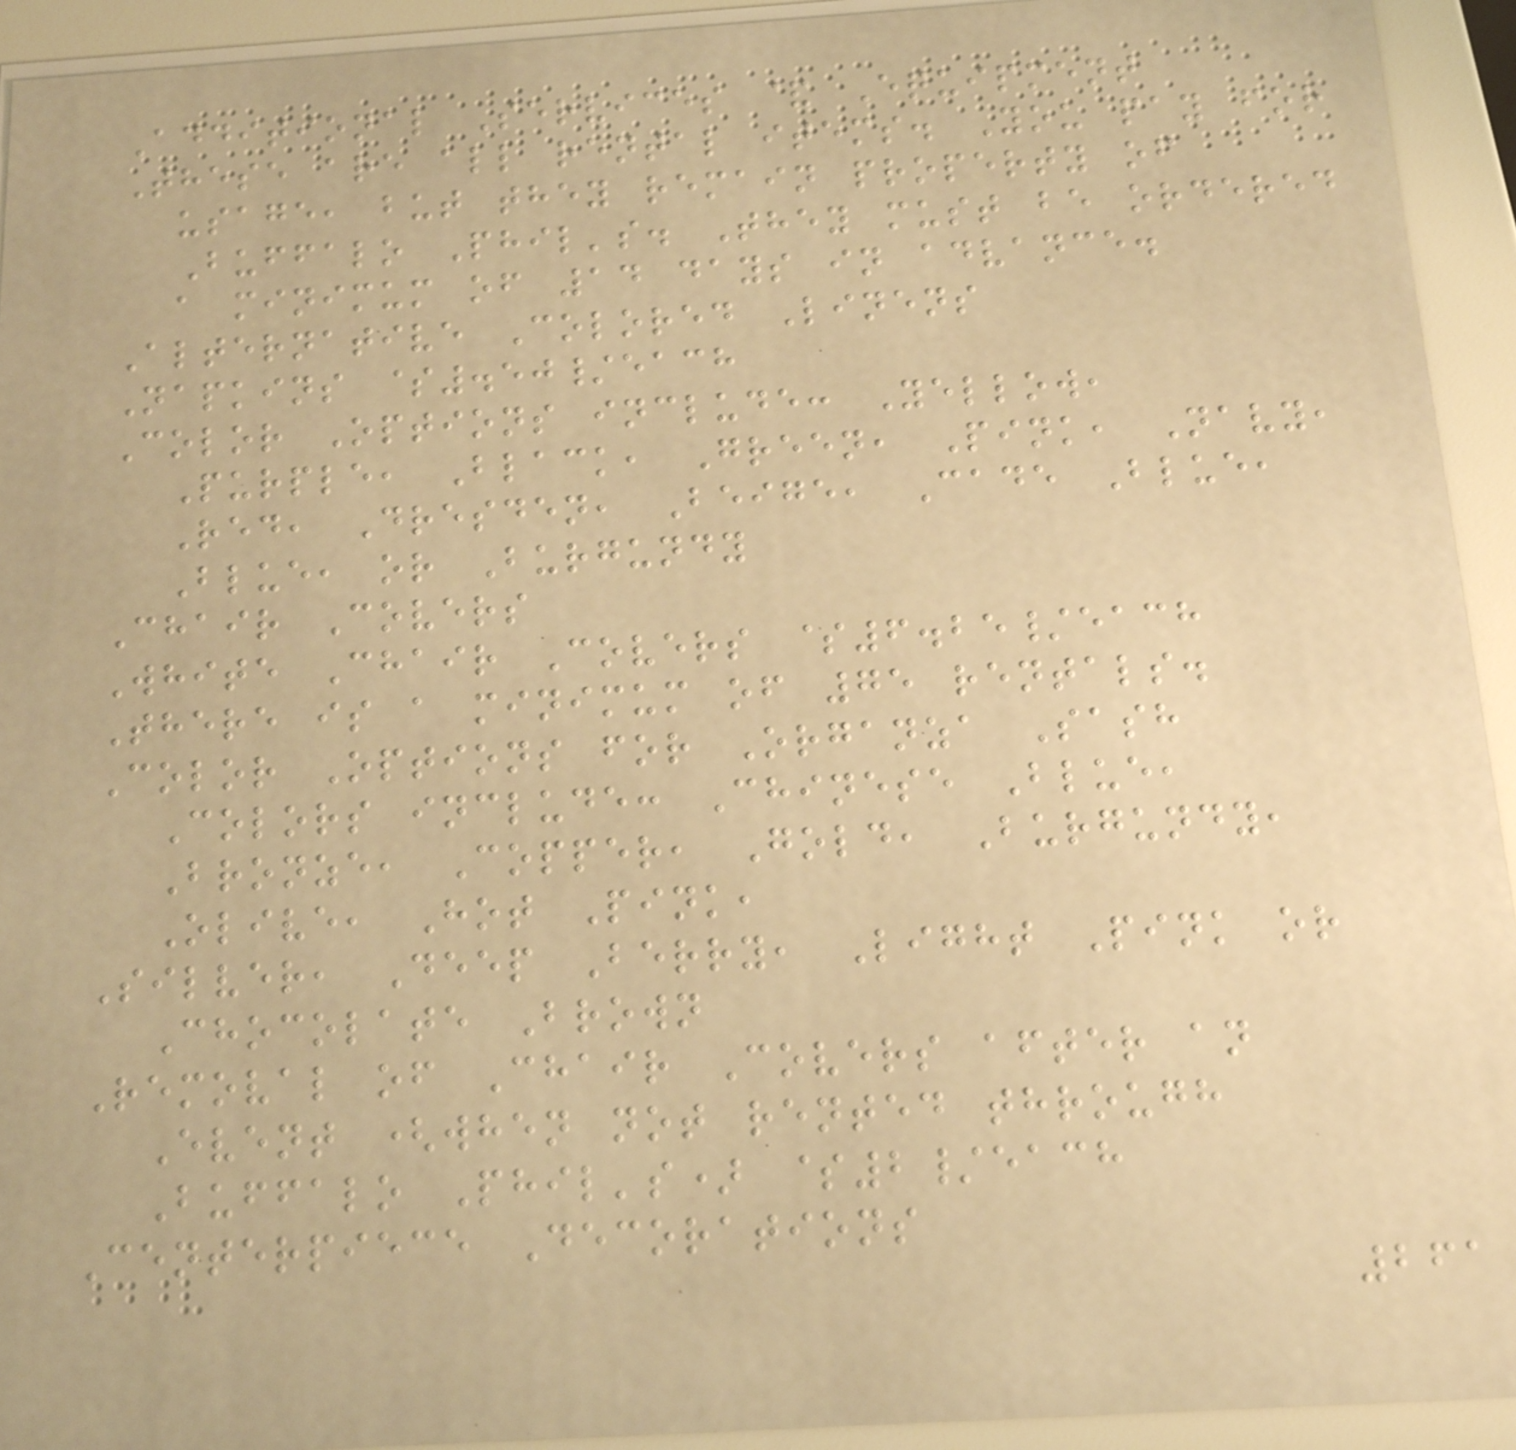Additional Services & Equipment
These are all rental items. You pay for
usage, but they remain property of
Buffalo Phil's. They must be ordered
a minimum of 14 days in advance.
Alternative Colored Linens
Napkins $.50/each
Color Options include: Yellow,
Purple, Black, Green, Pink, Navy,
Red, Dresden, Beige, Cade Blue,
Blue, or Burgundy
Chair Covers
White Chair Covers $6.25/each
There is a minimum of 75 rentals.
Color Options for Organza Sash
Colors include: Chinese Blue,
Bronze, Copper, Gold, Burgundy,
Olive, Hot Pink,
Silver, Deep Berry, Light Pink or
Chocolate Brown
Removal of Chair Covers after an
Event (when not rented through
Buffalo Phil's) $2/each
Centerpiece Decorations
261
